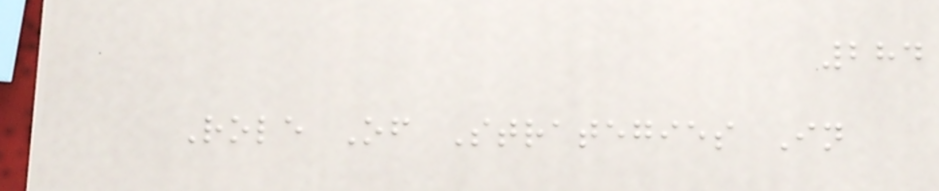284
Role Of Strategies In
